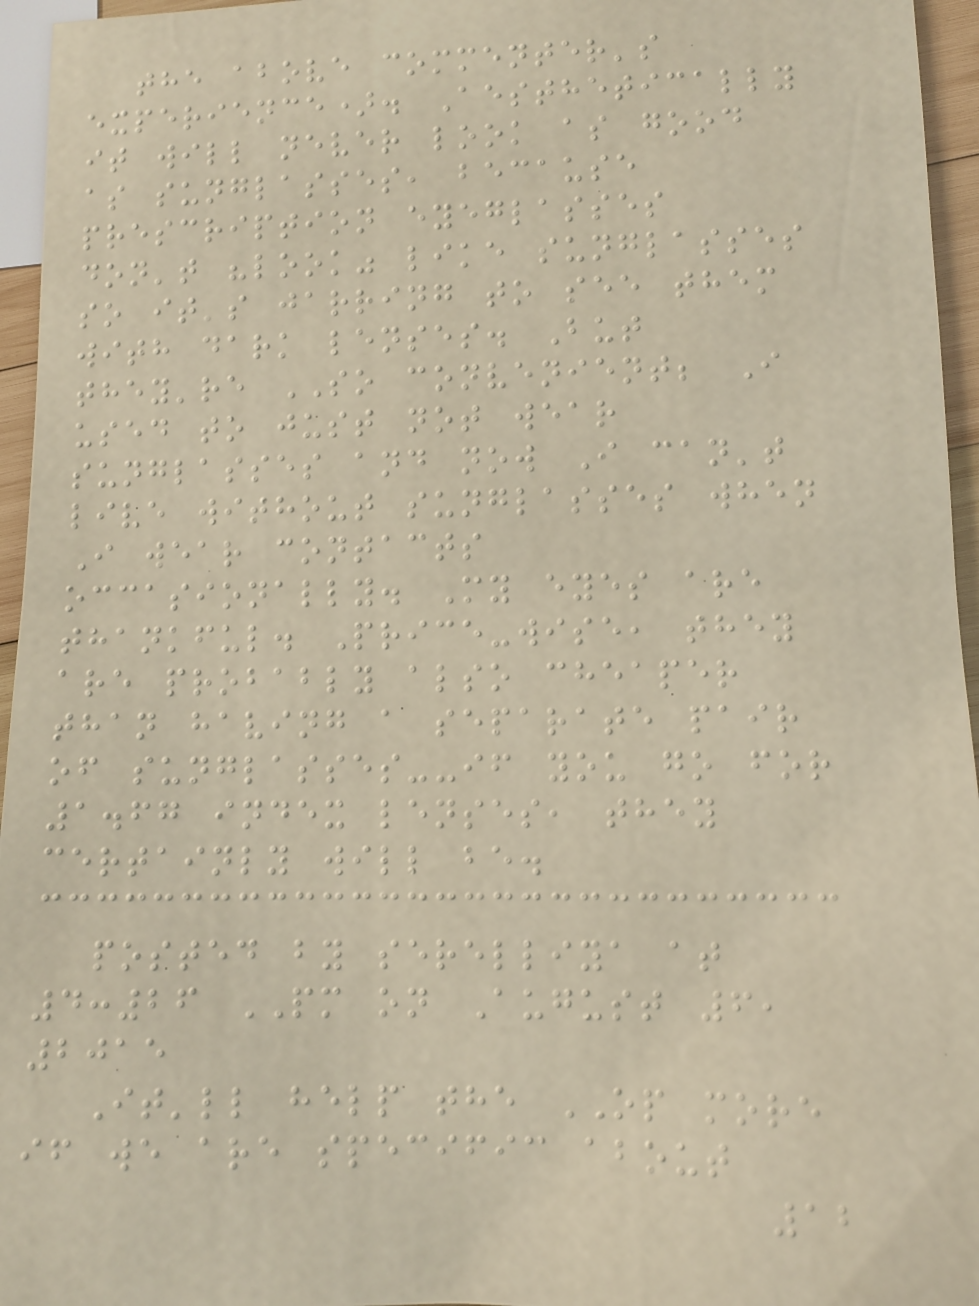the above commenter's
experience). Aesthetically
it will never look as good
as sunglasses, because
prescription eyeglasses
don't "look" like sunglasses
so it's jarring to see them
with dark lenses. But
they're SO convenient; I
used to just not wear
sunglasses and now I can't
live without sunglasses when
I wear contacts
occasionally. My eyes are
thankful. Price-wise, they
are probably also cheaper
than having a separate pair
of sunglasses--if you go for
1.67 index lenses, they
certainly will be.
posted by serelliya at
4:26 PM on August 6,
2015
It'll help the OP more
if we are specific about
12
